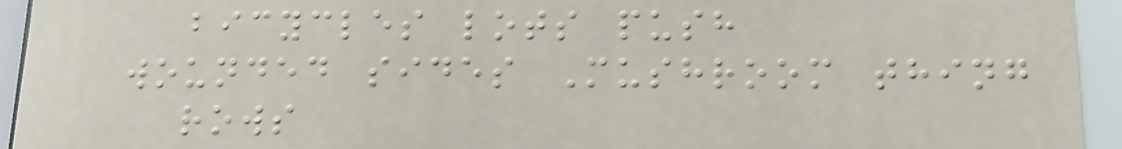bicycles lots push
wounded sides Mushroom thing
rows
